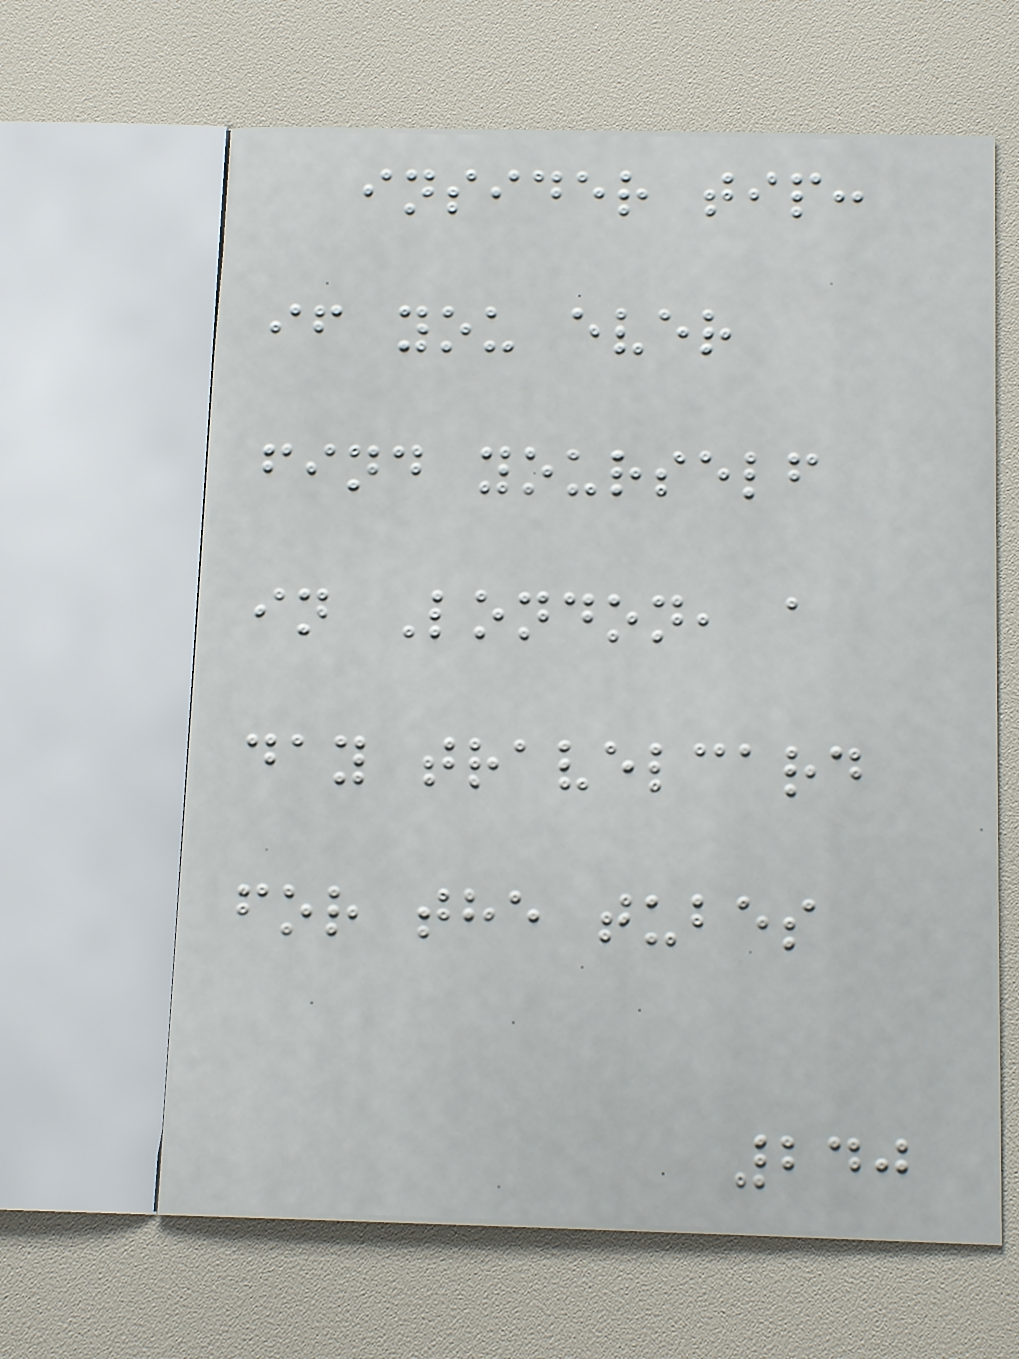insider tip:
if you ever
find yourself
in London, a
day travelcard
for the tubes
240
